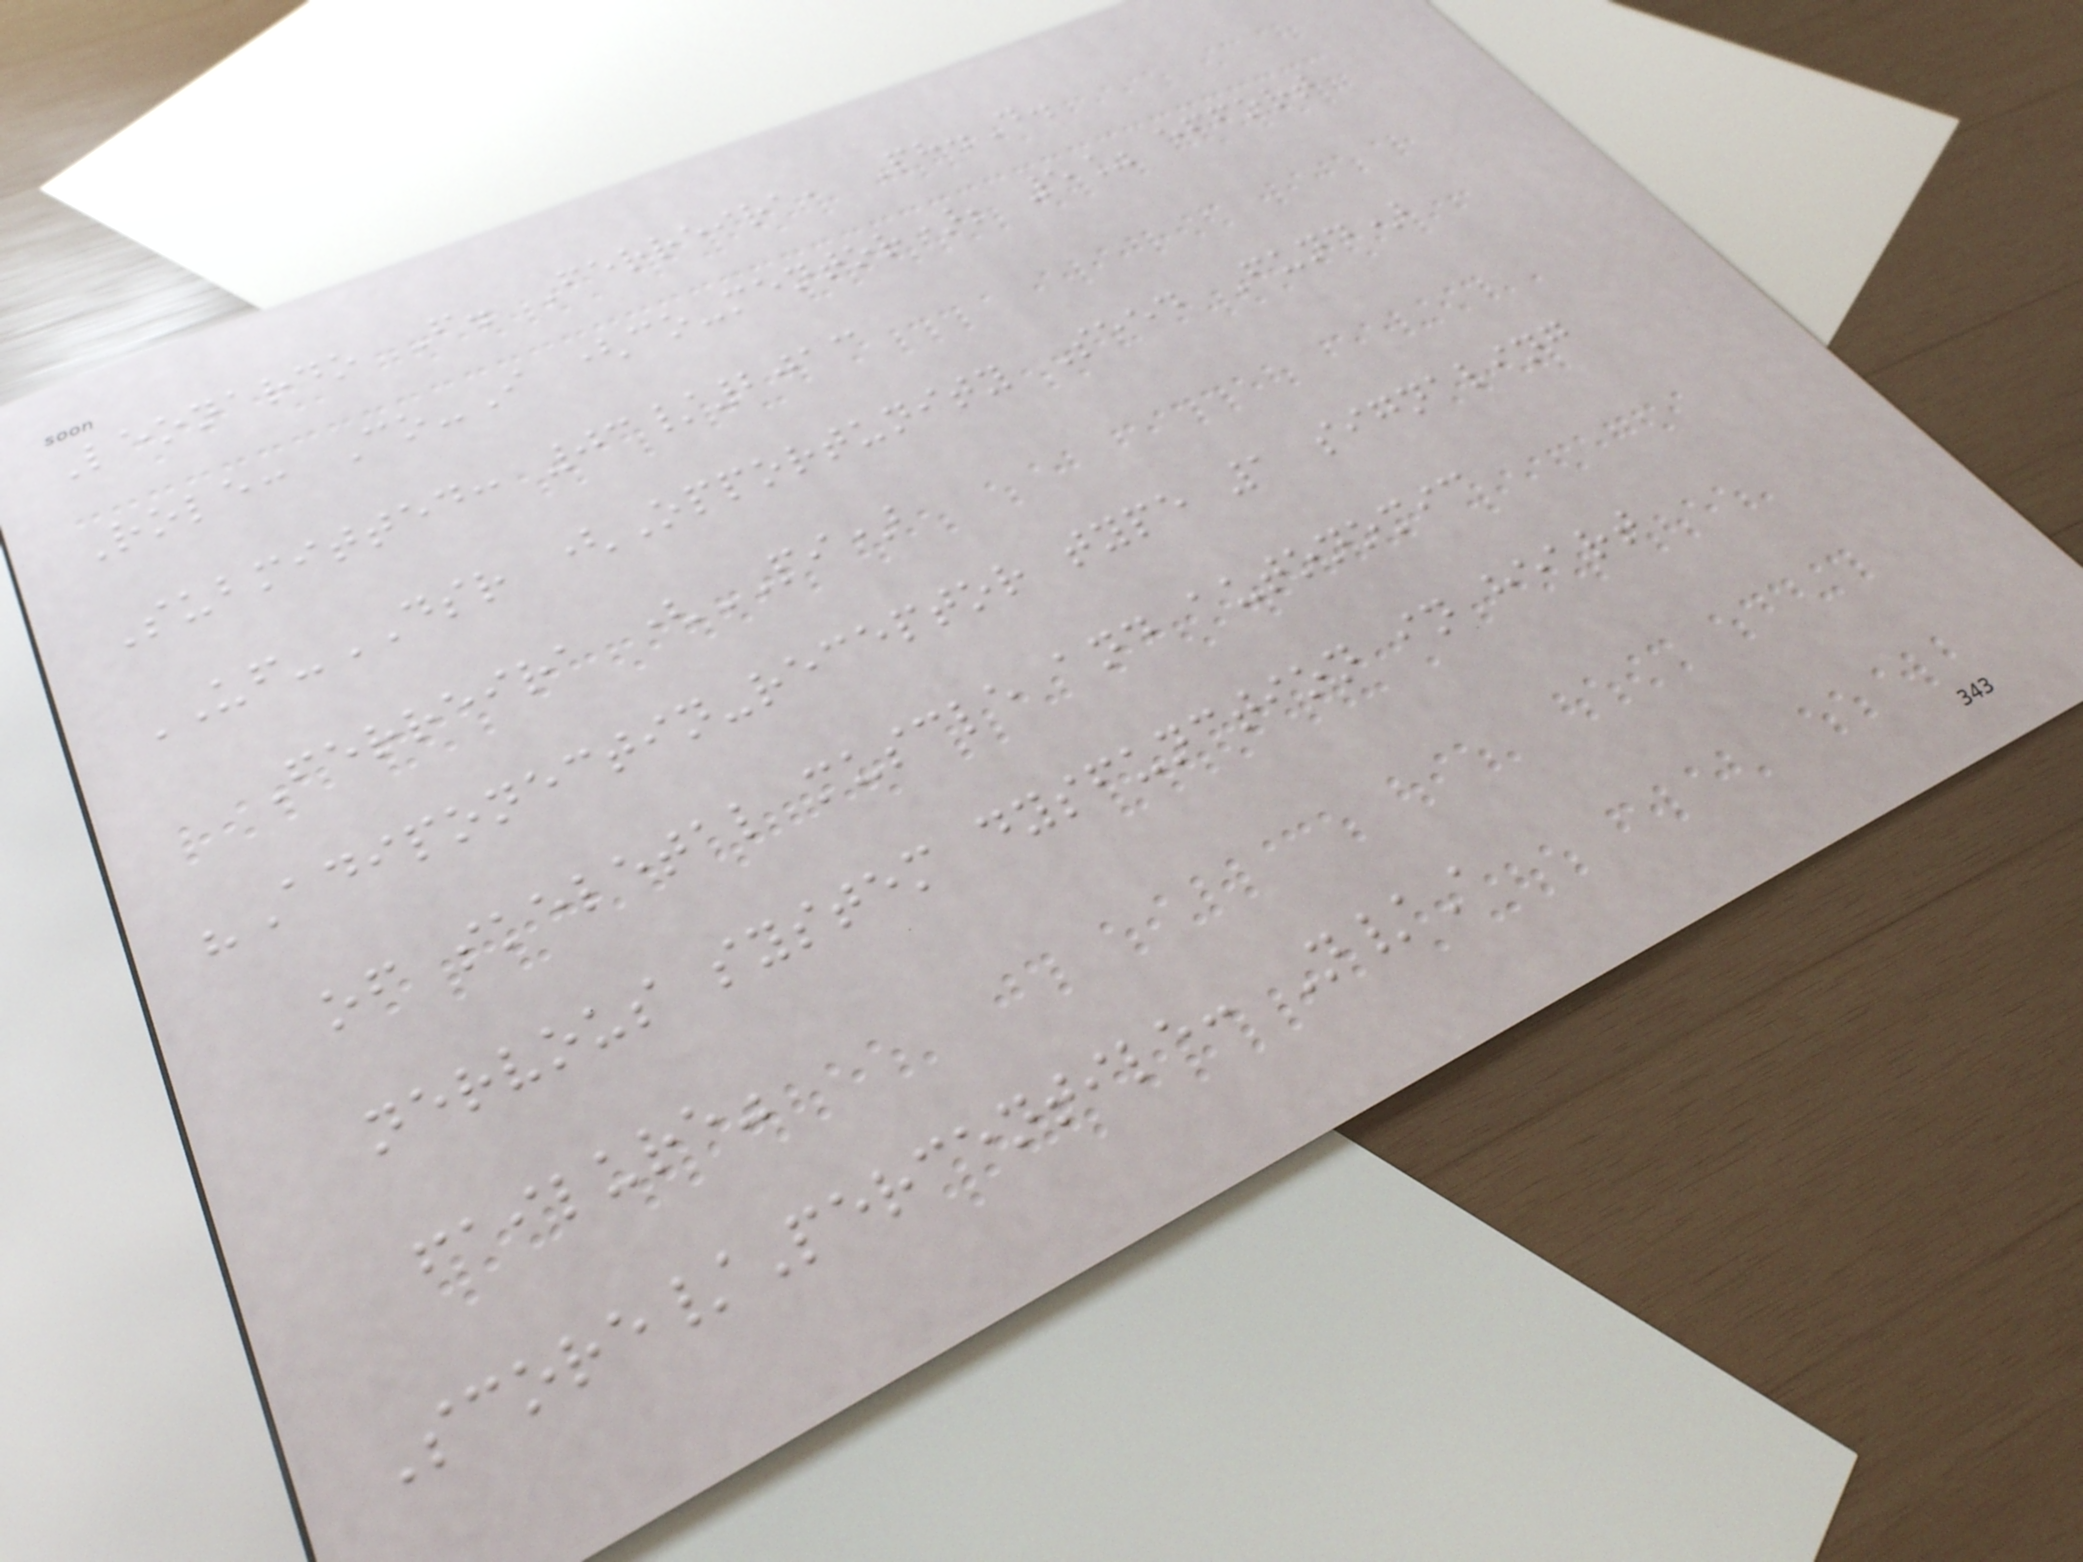Leonardo F. Ferreira, Ph.D.
Role: Co-I (co-mentor); 5% effort
Submitted: 03/2013
UF-DSR (Opportunity Seed Fund)
Ferreira (PI)
"Adiponectin-receptor type 1 signaling
of skeletal muscle and autonomic
nervous system dysfunction in heart
failure"
Score/Percentile: N/A
